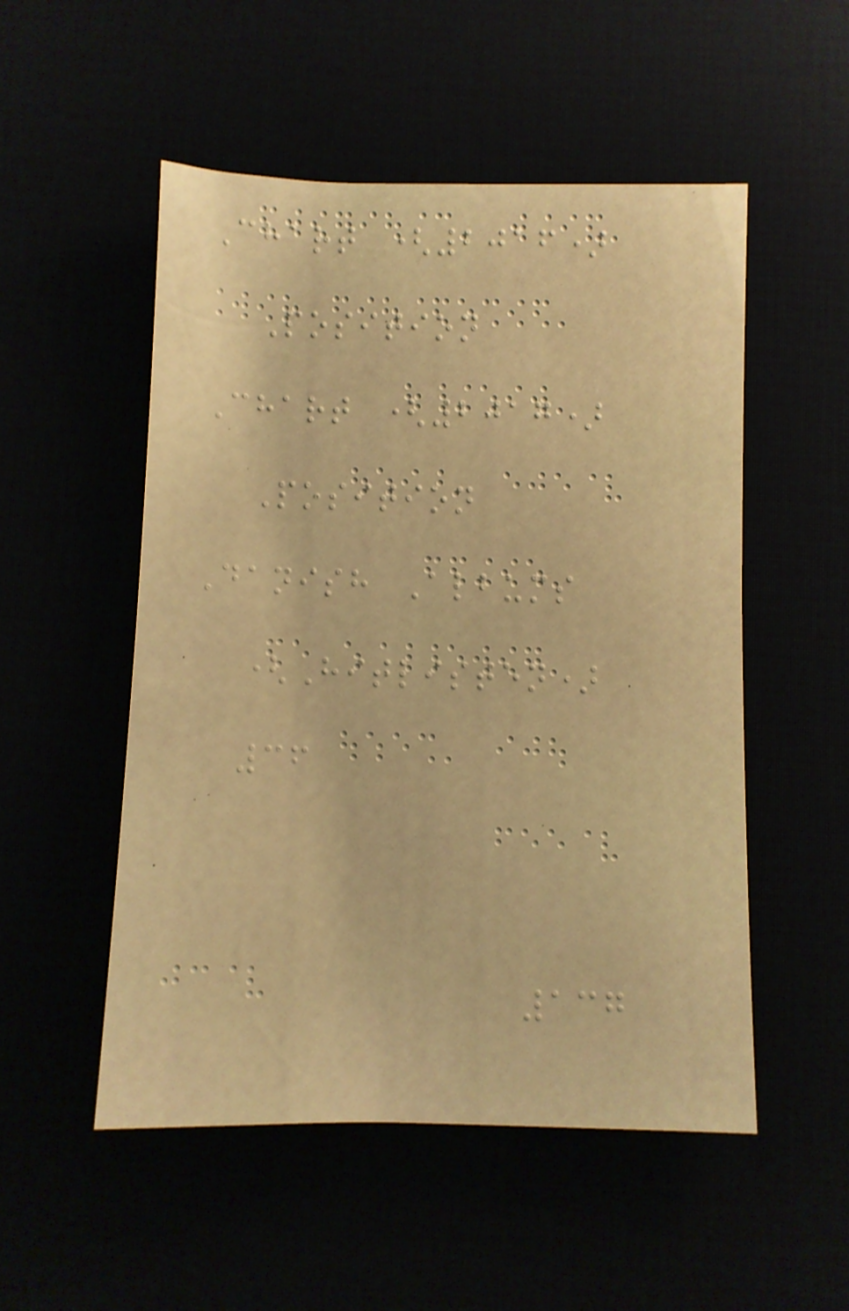Chart (2016)
Position
Chart (2017)
Position
Danish Albums
(Hitlisten)
36
137
